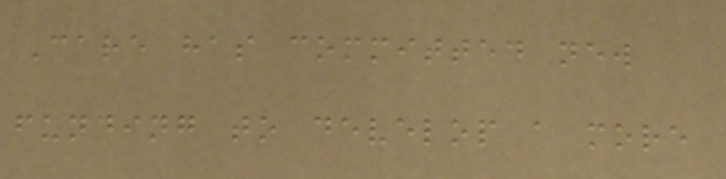Care has committed new
funding to develop a more
